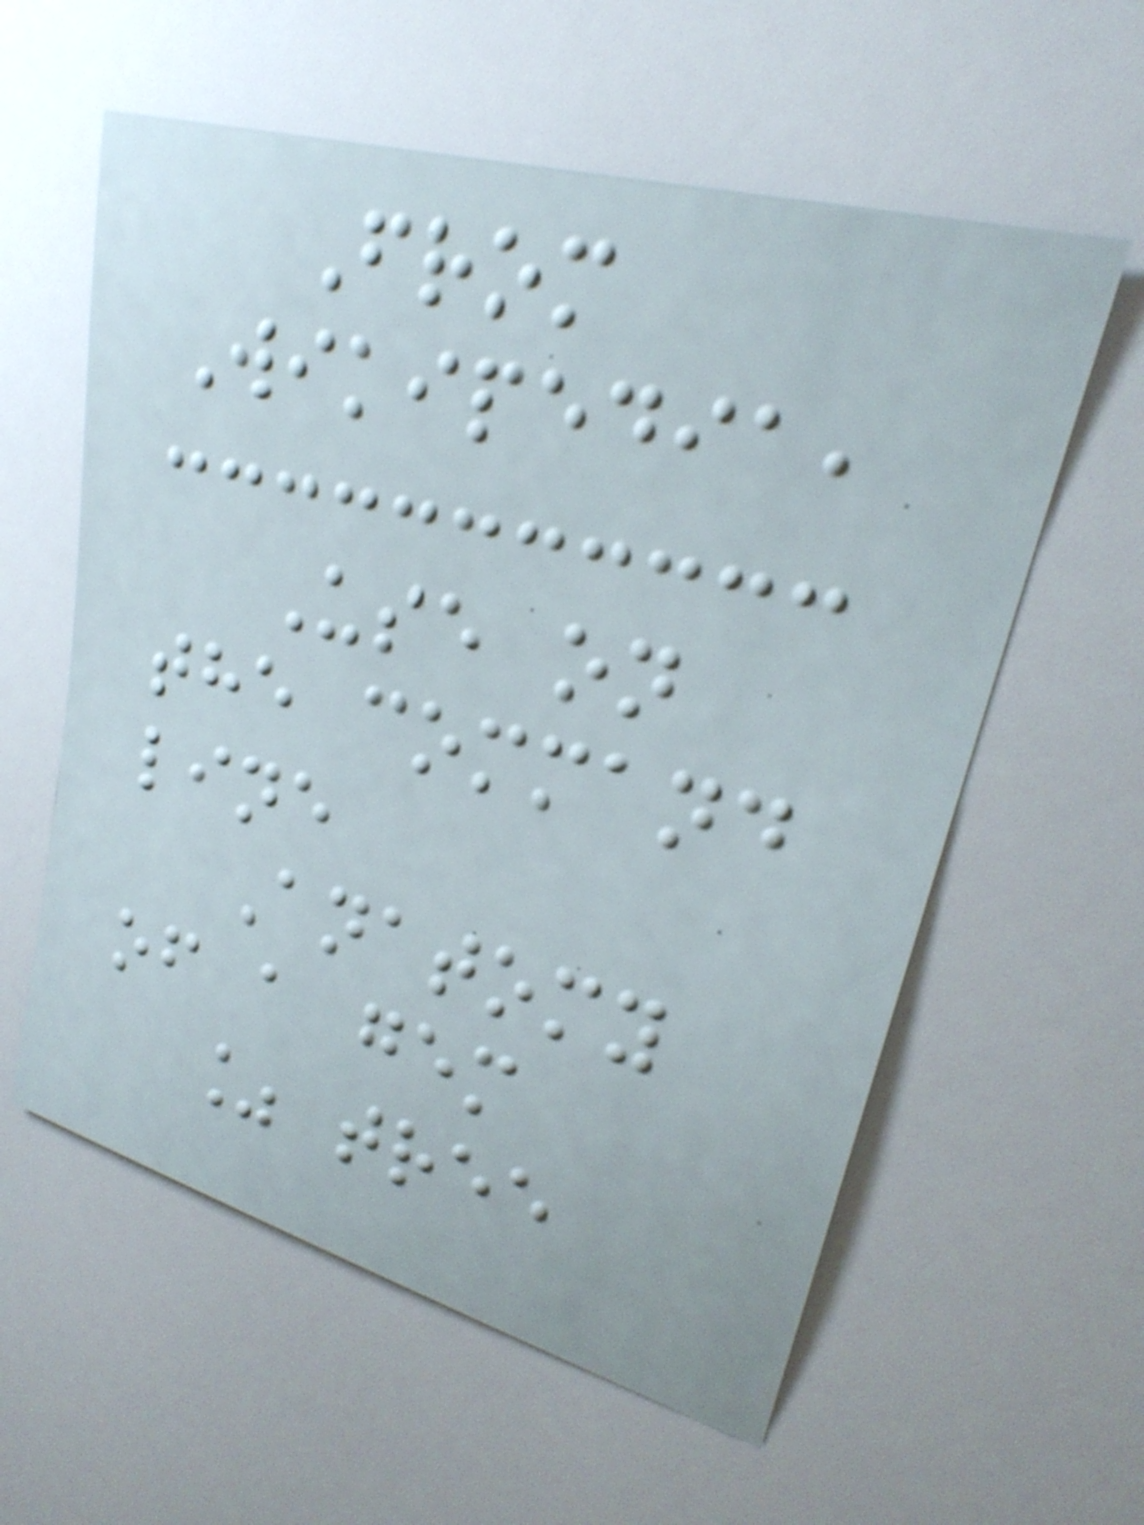From
Wikipedia,
Use on
the command
line
Anatomy
of a gem
% tree
